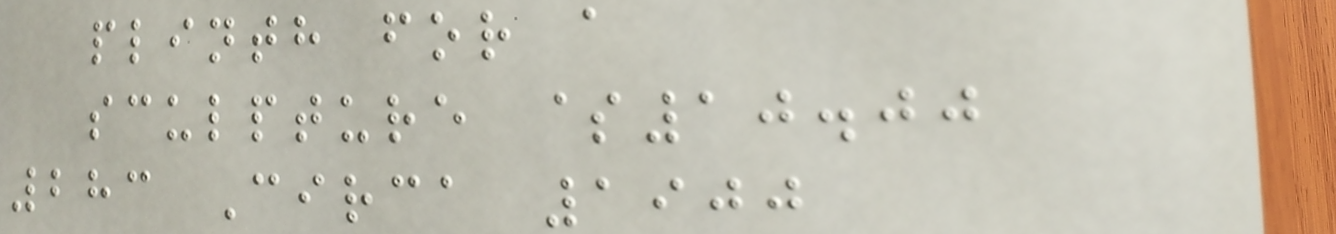plinth for a
sculpture $10.00
283 Circa 1900
